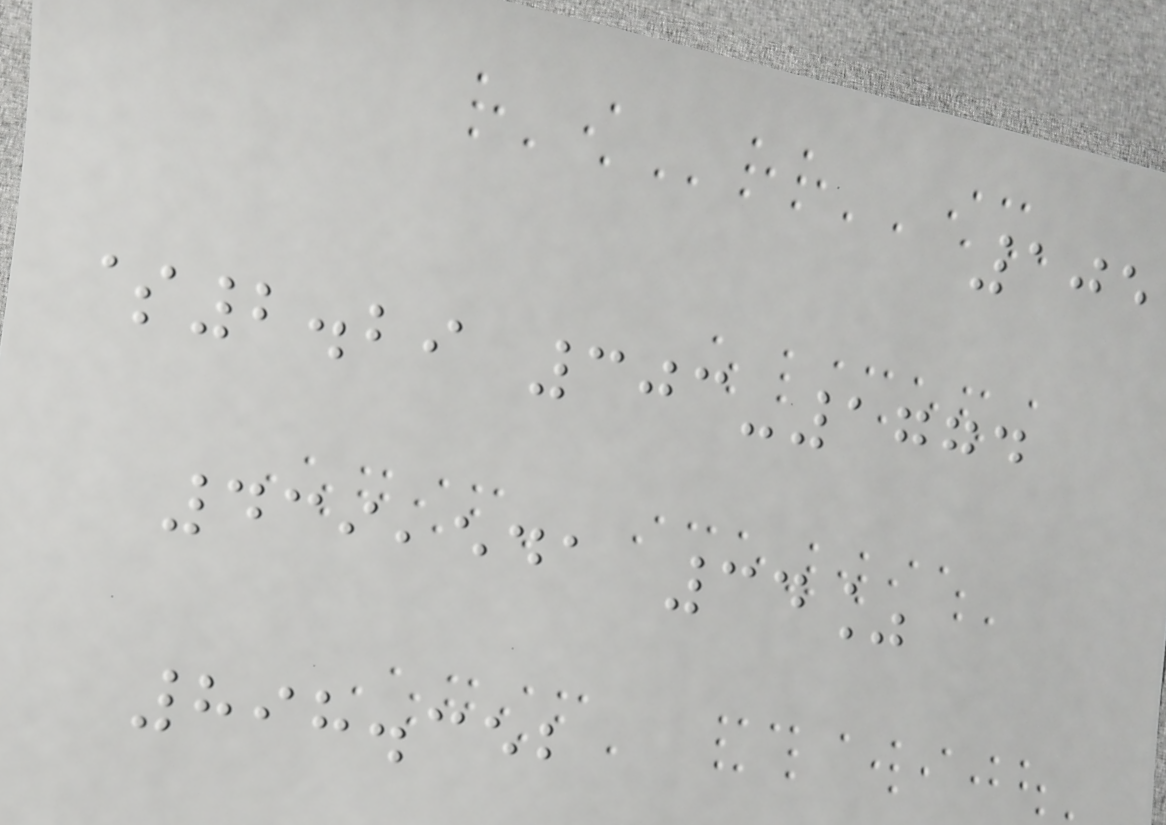105
$2.29 303-1774
439,541 34%
898.352
